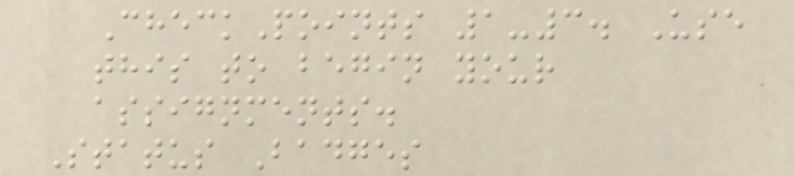CheckPoints 1-3. Use
this to begin your
assignments.
Status Badges
